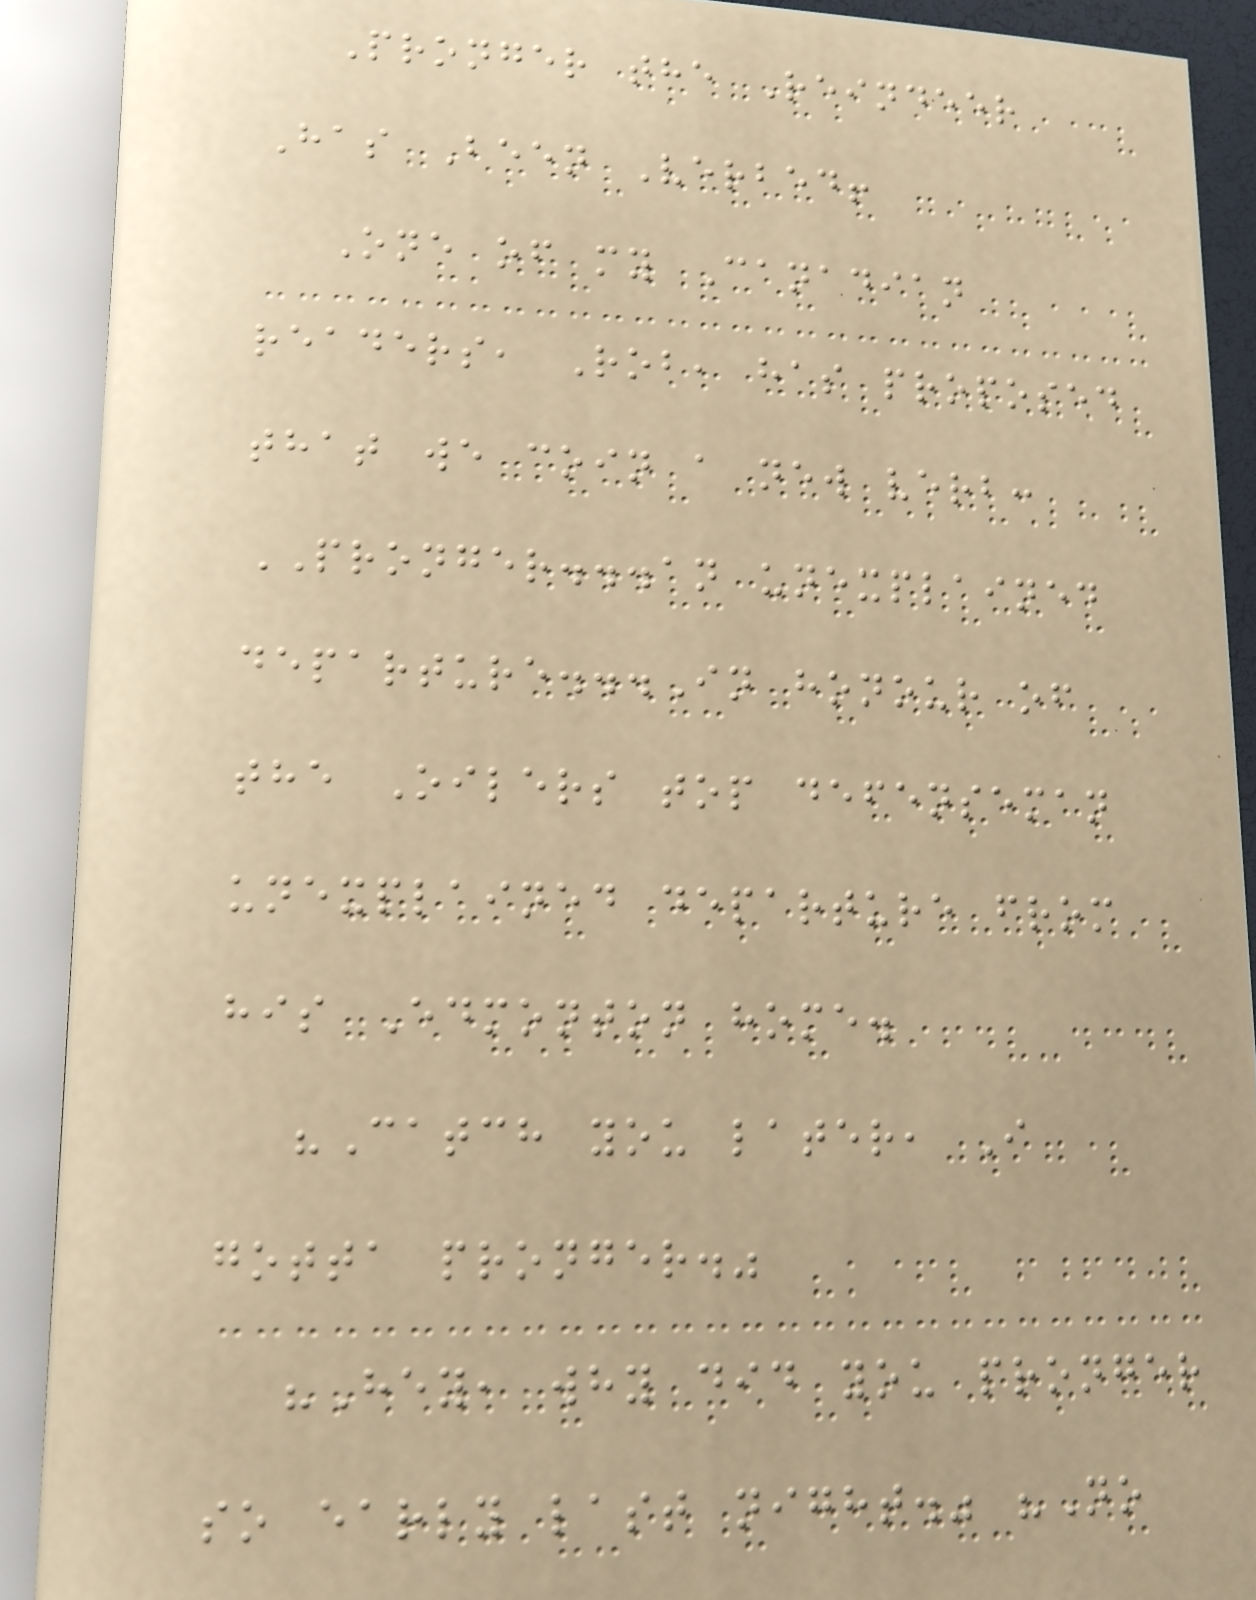Pronger the Reindeer
Has Been Verbed!
One of my Canadian
readers, Rob, has proposed
that we coin a new verb:
PRONGER...an unexplained
departure...In honour of
the Oilers top defenseman
unexplained departure from
his Edmonton home.
"Catch you later, I
gotta pronger."
"Hey, why did you pronger
so early last night." "No
